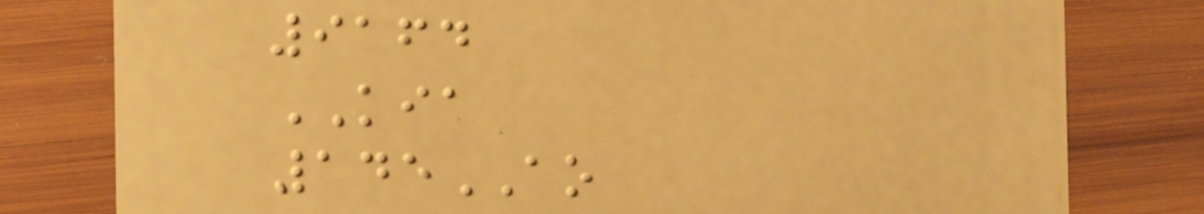9164
KIA
145AO
